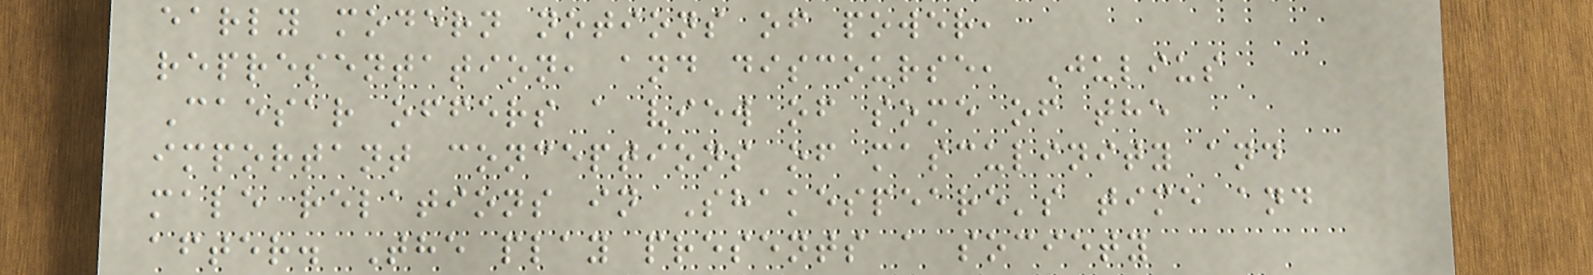early modern notions of power,
representation, and discourse, Julius
Caesar offers a view of some of the
important conceptions of masculinity and
male relations in Shakespeare's time and
after. The play presents a society
